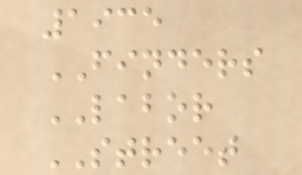1935
FINDERS
LABOR
STREET
